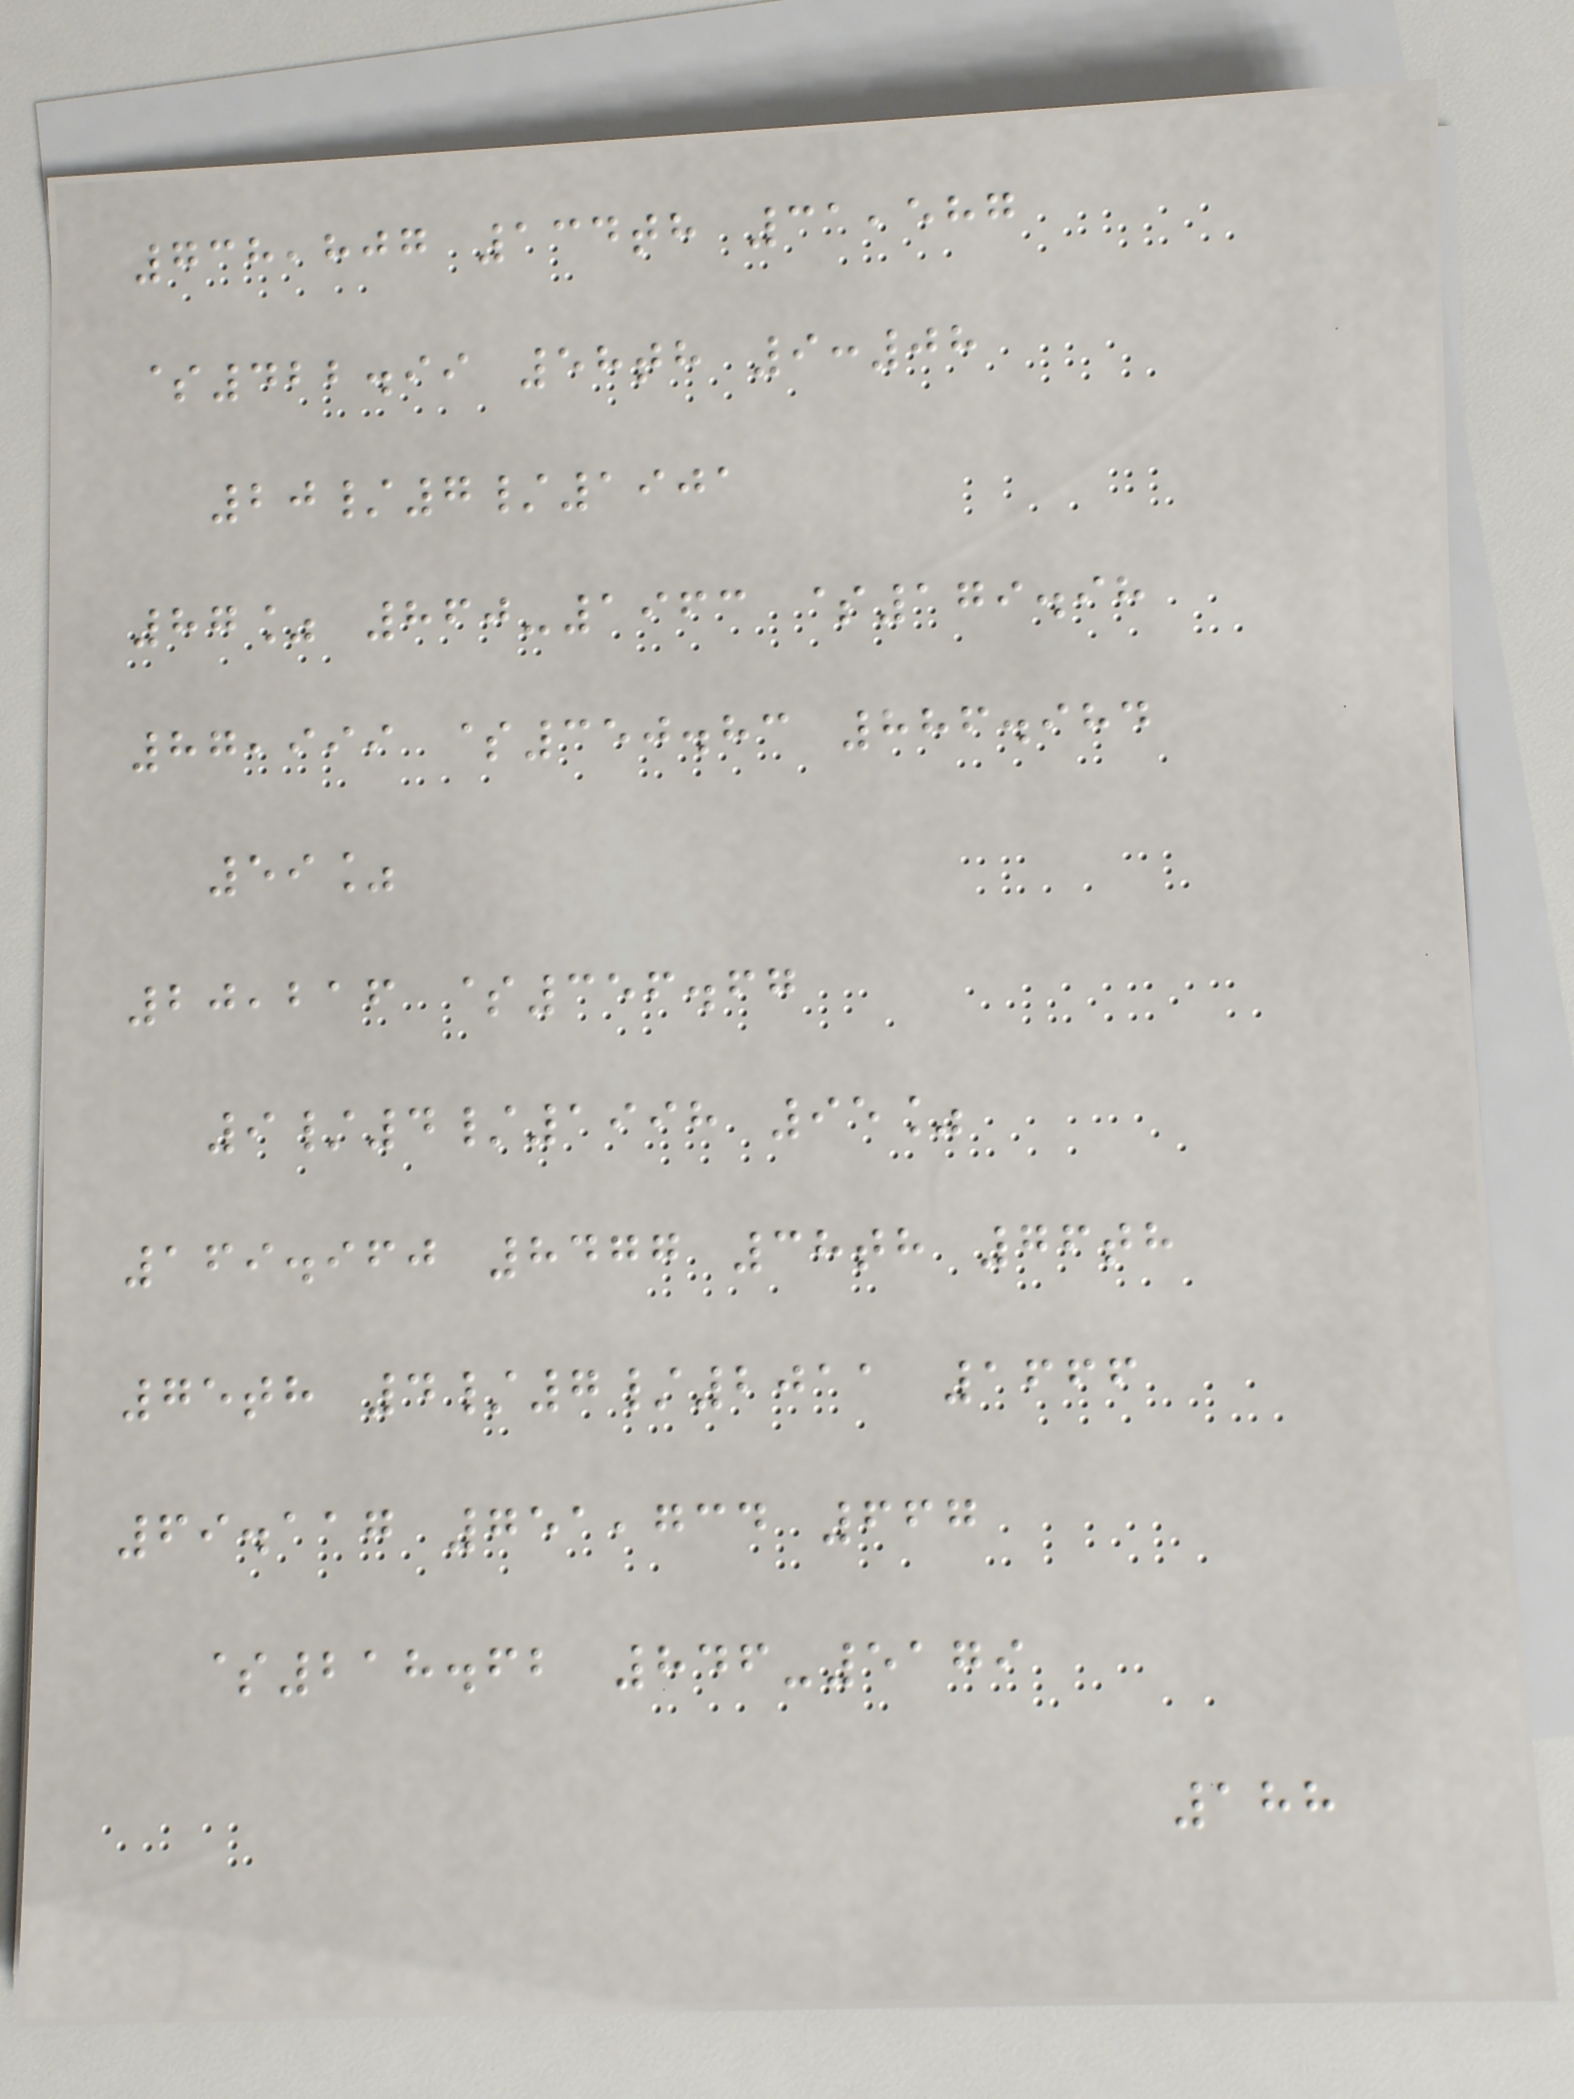738,807 134th 31,587
$422.99 58th 9:08
20/7/1901
87% 860-1963 $179.98
87,999 $350.83 886.984
59%
20,216 $356.67
9/4/1998 95%
169.960 8477 38th 76th
75th 4/7/2011 1666
69.117 751,734 667
$218.62 846-5179
188
